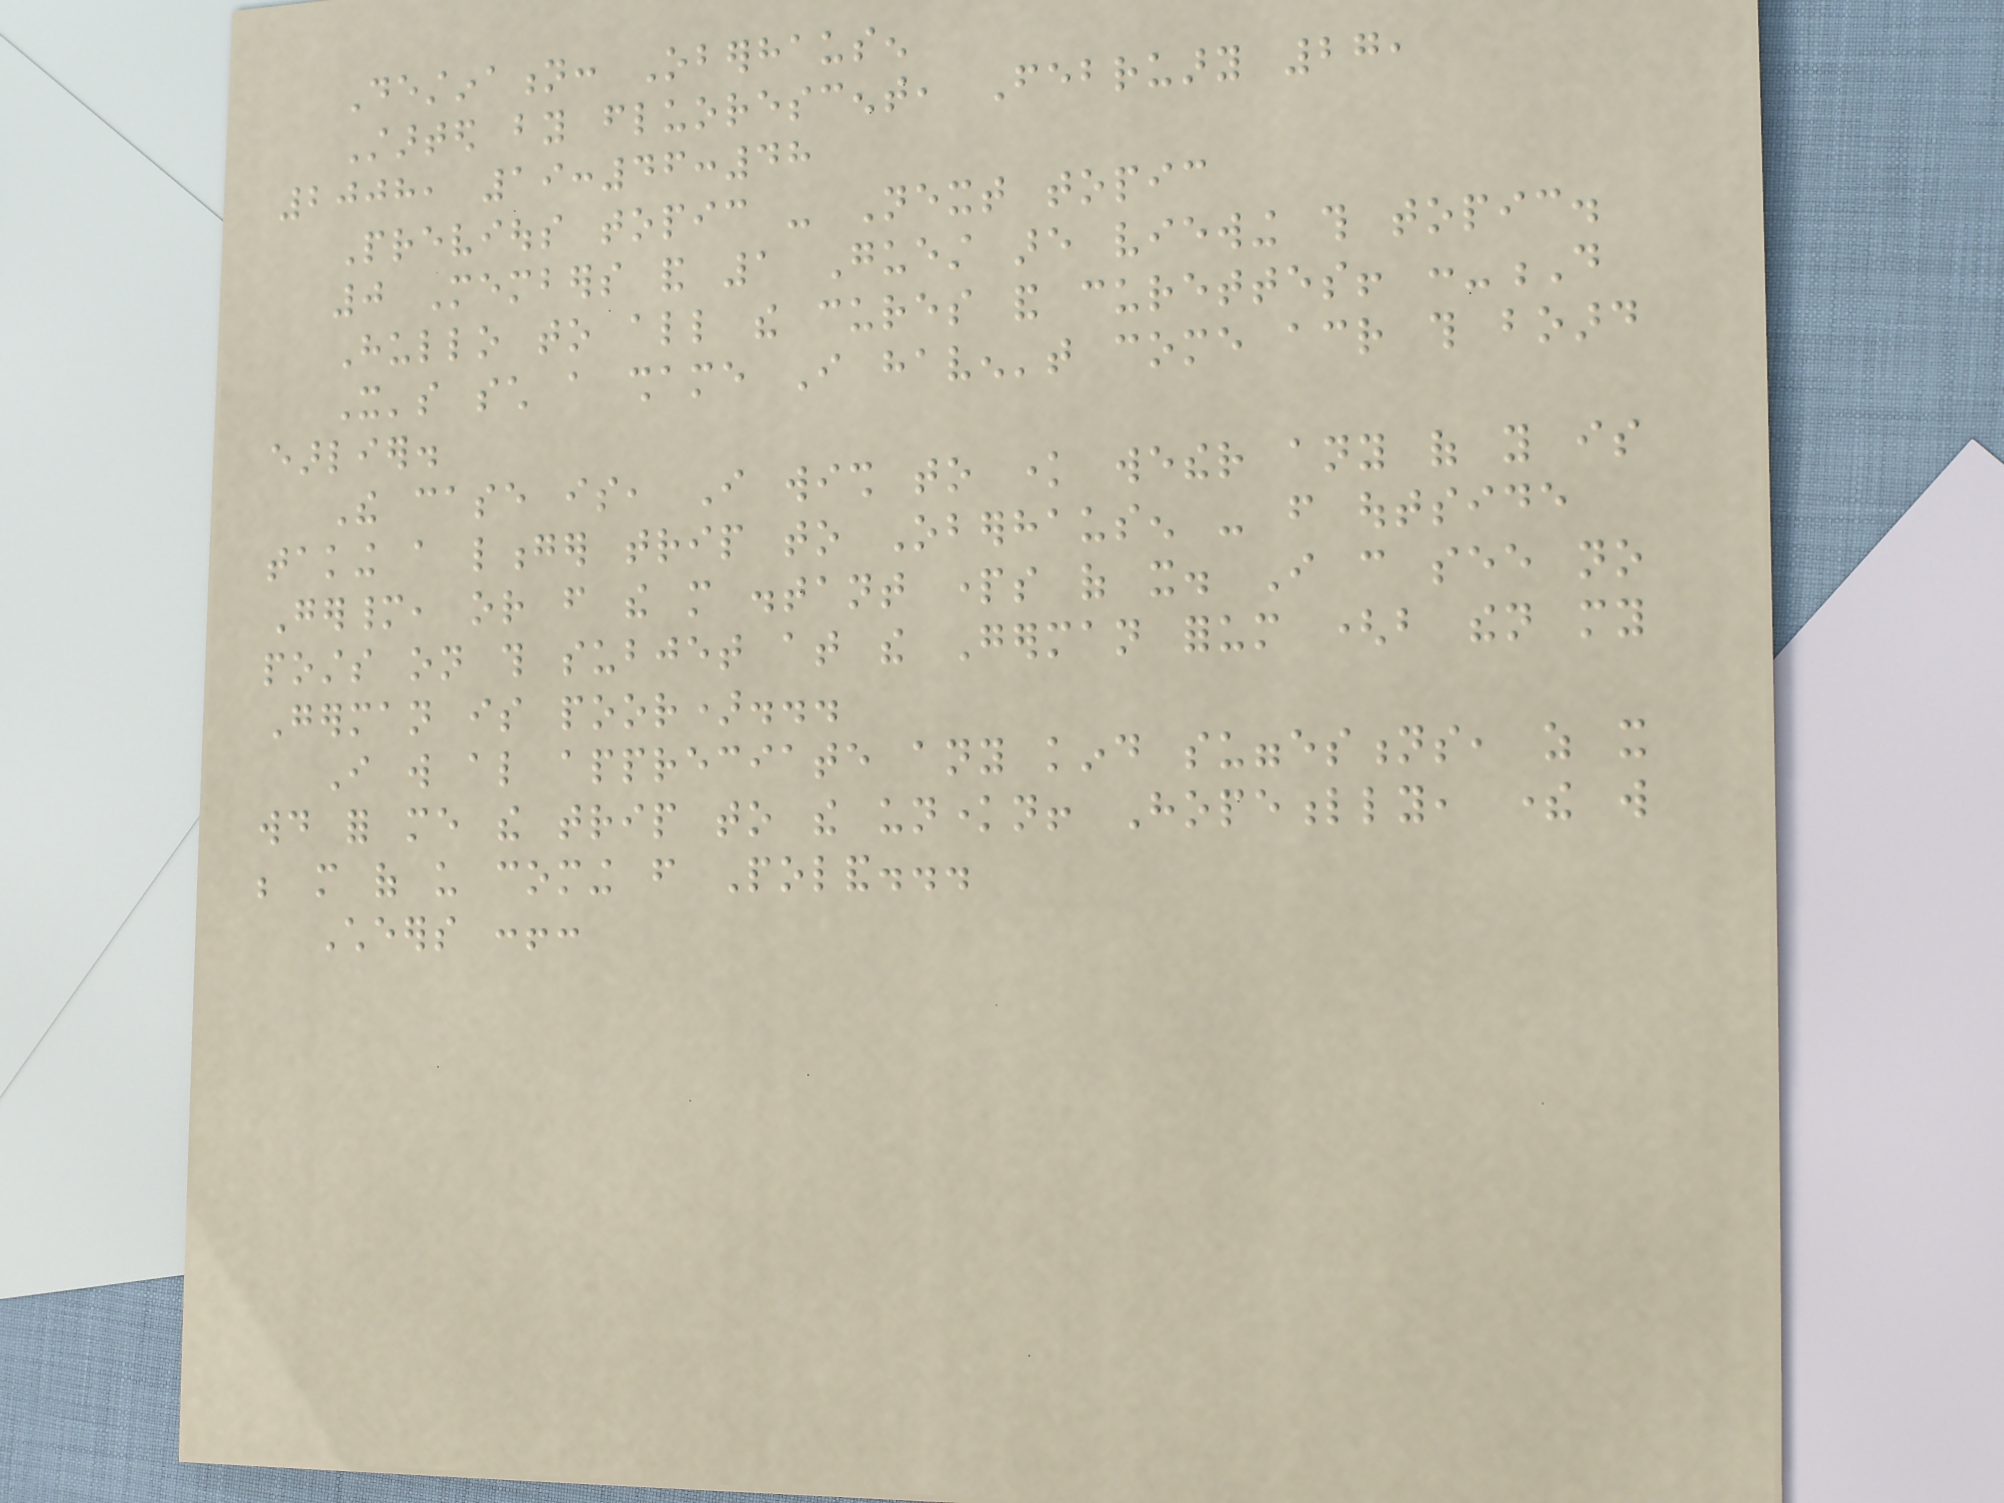Destination: Oberhausen
Started by fluorescent, February 27,
2008, 19:46:48
Previous topic - Next topic
0 Members and 1 Guest are viewing this topic.
Hullo to all the cures and curettes! :-D
It's such a shame I haven't come across this board
earlier.
The case is, I wish to know wether any of you is
taking a longer trip to Oberhausen - from outside
Germany, or from the more distant parts of it. I can see no
posts on this subjet at the German forum (but then my
German is poor)...
I will also appreciate any kind suggestions, as it
would for me the trip to the unknown! Hopefully, there will
be more of us coming from Poland...
Cheers :!:
